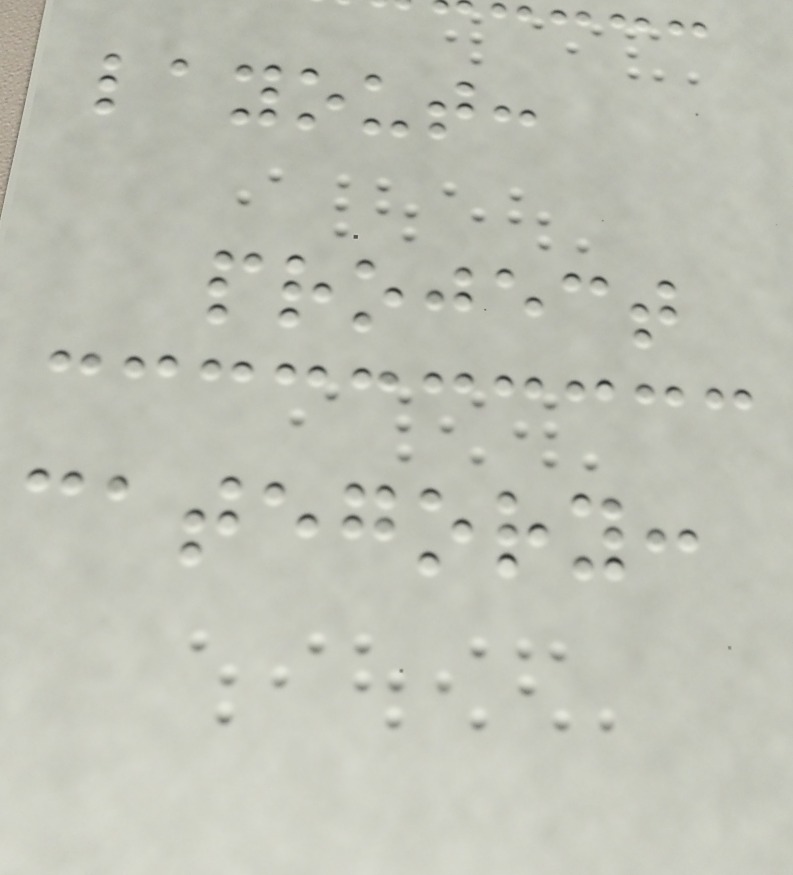layout:
project
category:
